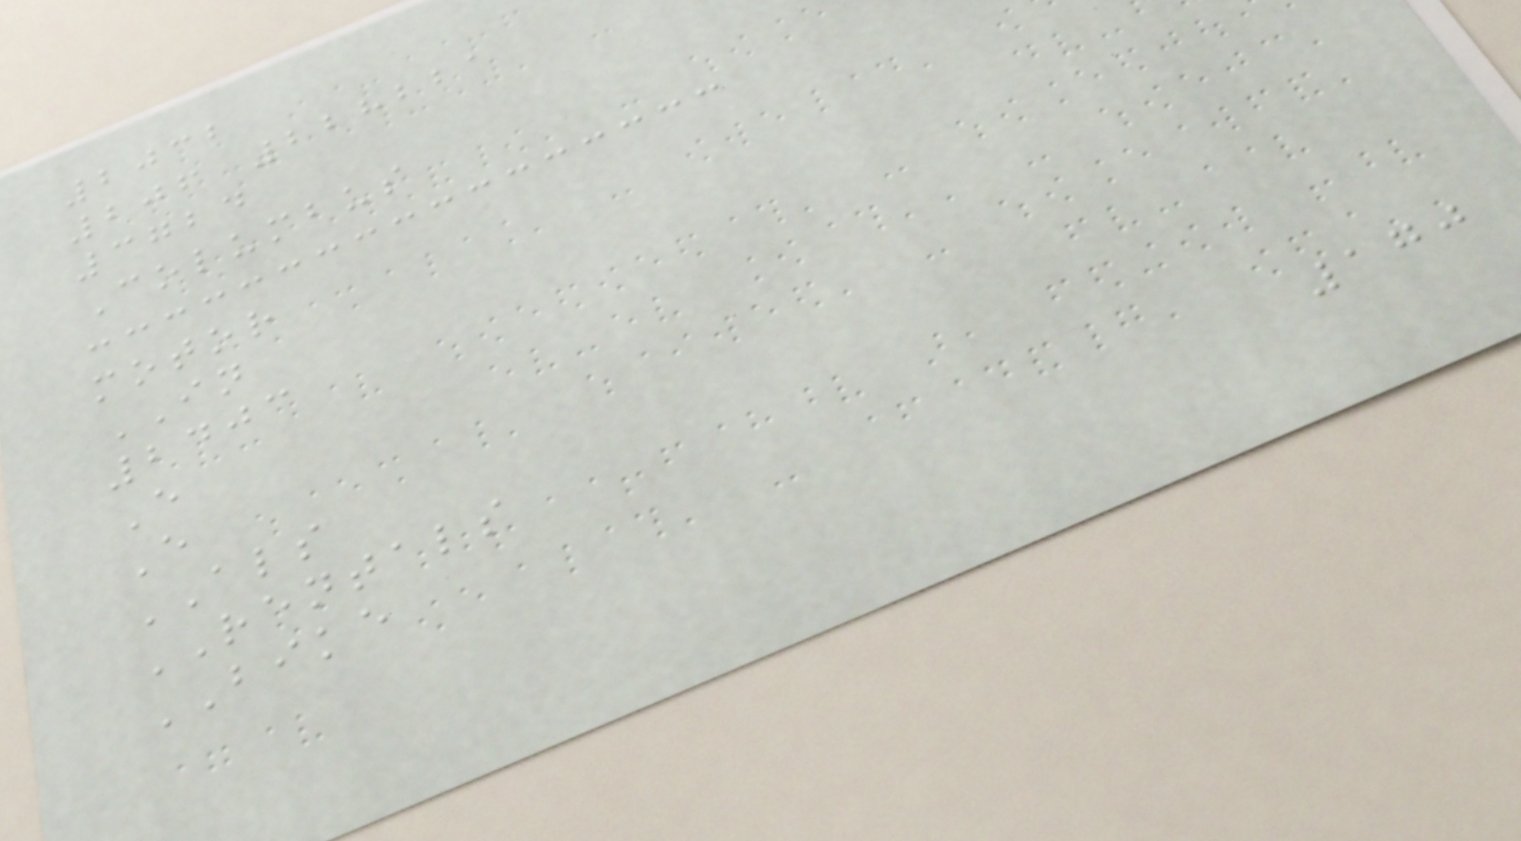2032
206 228221
3724
Columbus
motor
IN
2403
E
E
ALS
RENTALS
BIKE
170
